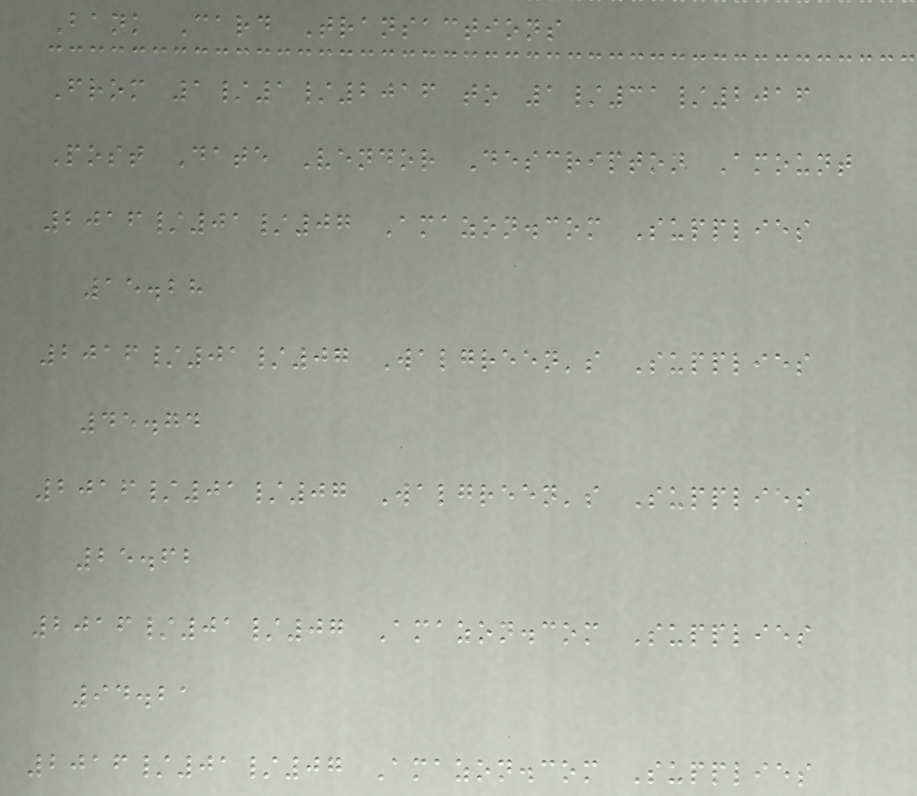Bank Card Transactions
From 1/1/2016 to 1/31/2016
Post Date Vendor Descripton Amount
2016/01/07 Amazon.com Supplies
15.28
2016/01/07 Walgreen's Supplies
45.74
2016/01/07 Walgreen's Supplies
25.62
2016/01/07 Amazon.com Supplies
94.21
2016/01/07 Amazon.com Supplies
